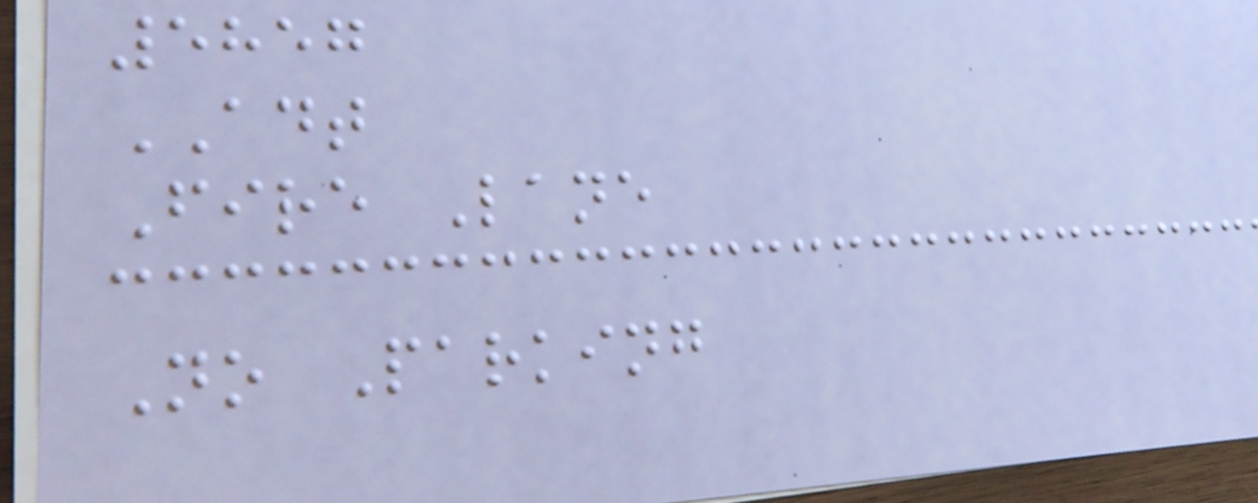5857
ADT
Fire Lane
No Parking
